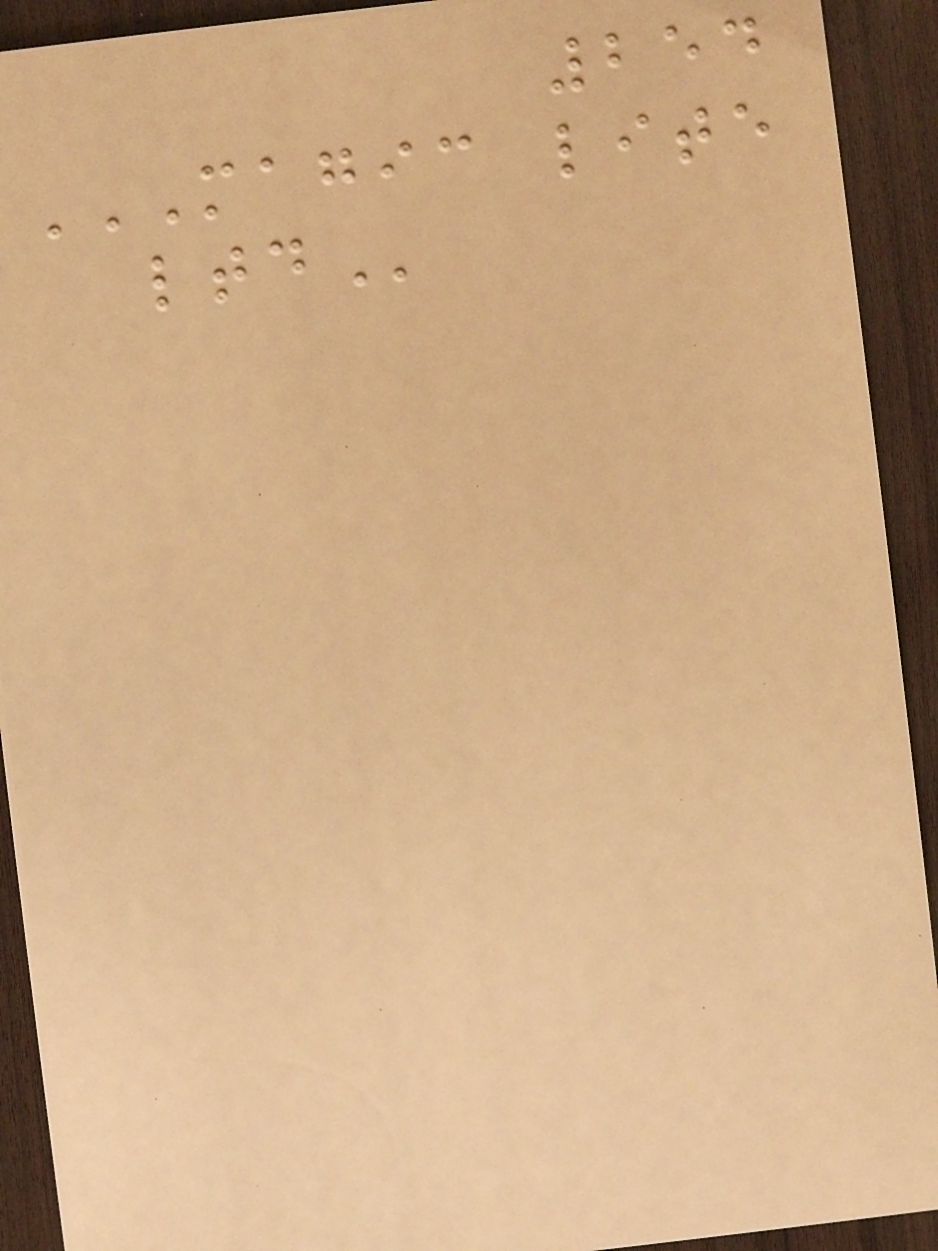254
MAGIC LITE
LTD
